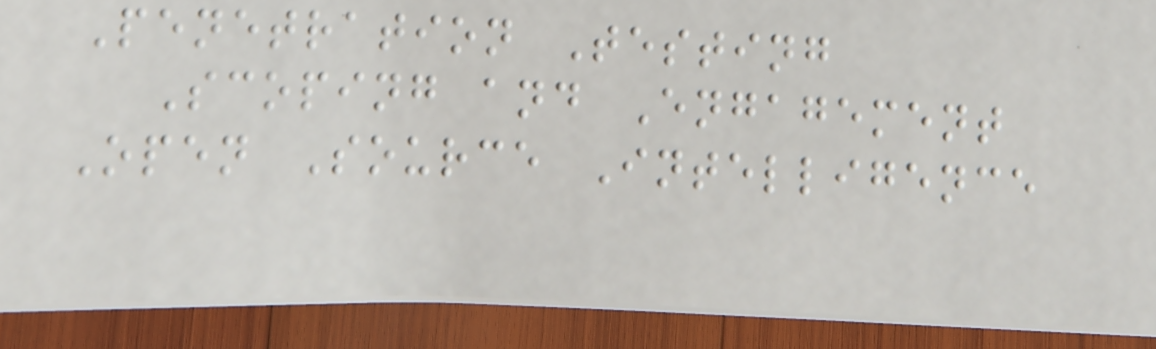Penetration Testing
Scoping and Engagement
Open Source Intelligence
